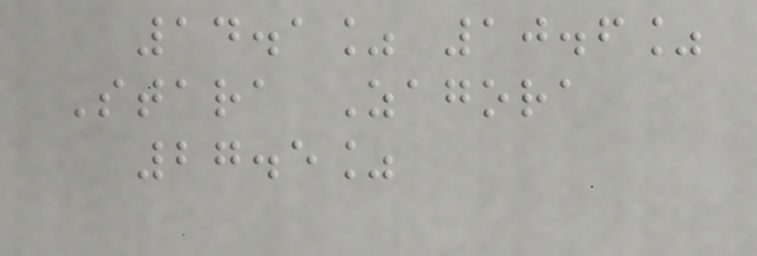14.1% 10.6%
Stara Zagora
27.5%
